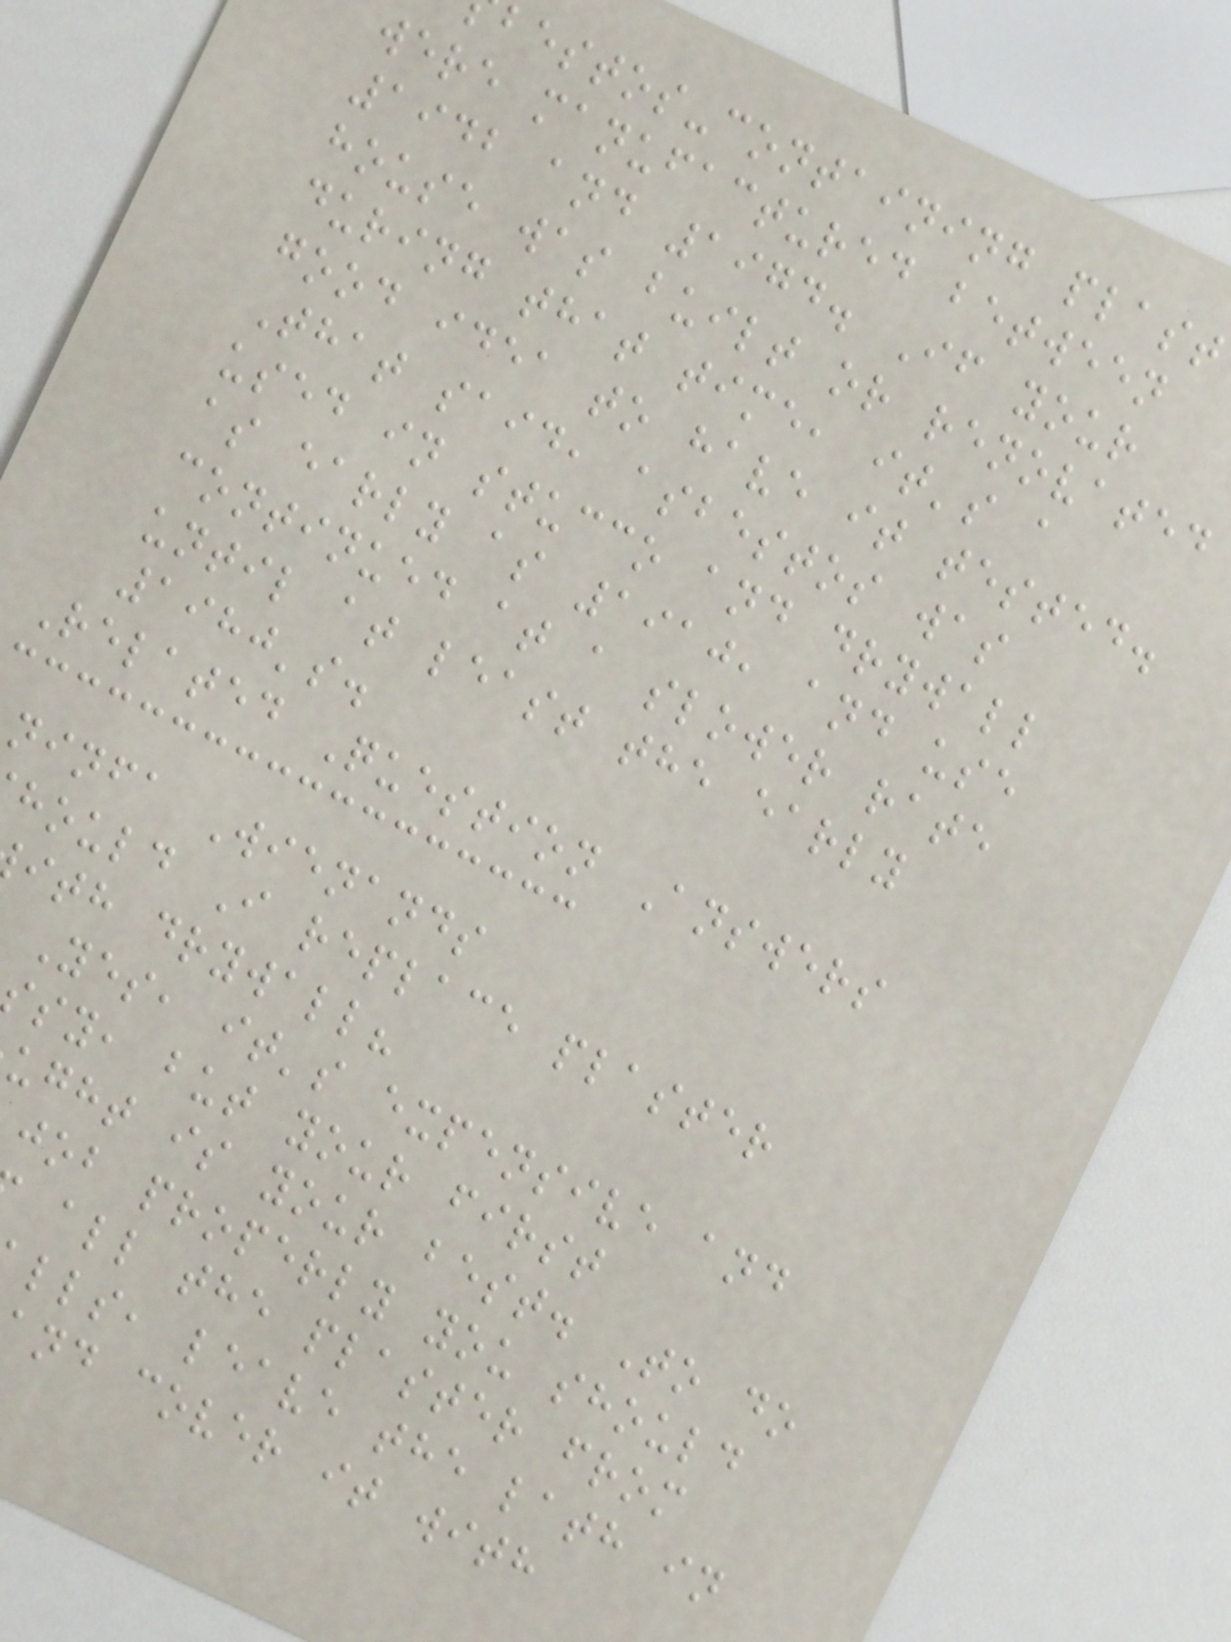bestos-containing plast
were manufactured between
1942 and 1974. If your
house was built or renovated
during that time, it's a
good idea to have it tested.
That said, asbestos was
used in stucco and drywall
as early as 1910, and use
continued at a slower rate
until at least the early
1980's.
Related Question Answers
ninfa Wienands
hould I replace plaster
ith drywall?
Yes, it's expensive and
sy, but your first
ught is your best. To do
job properly you should
all the plaster from
lls, leave the lath in
nd cover it with
